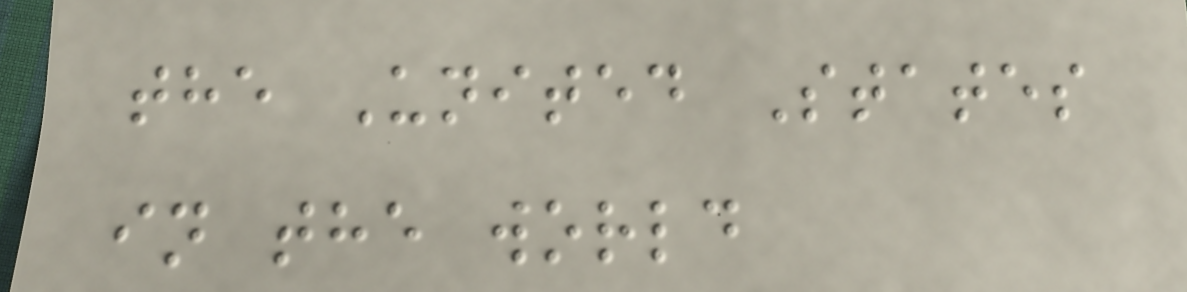the United States
in the world
